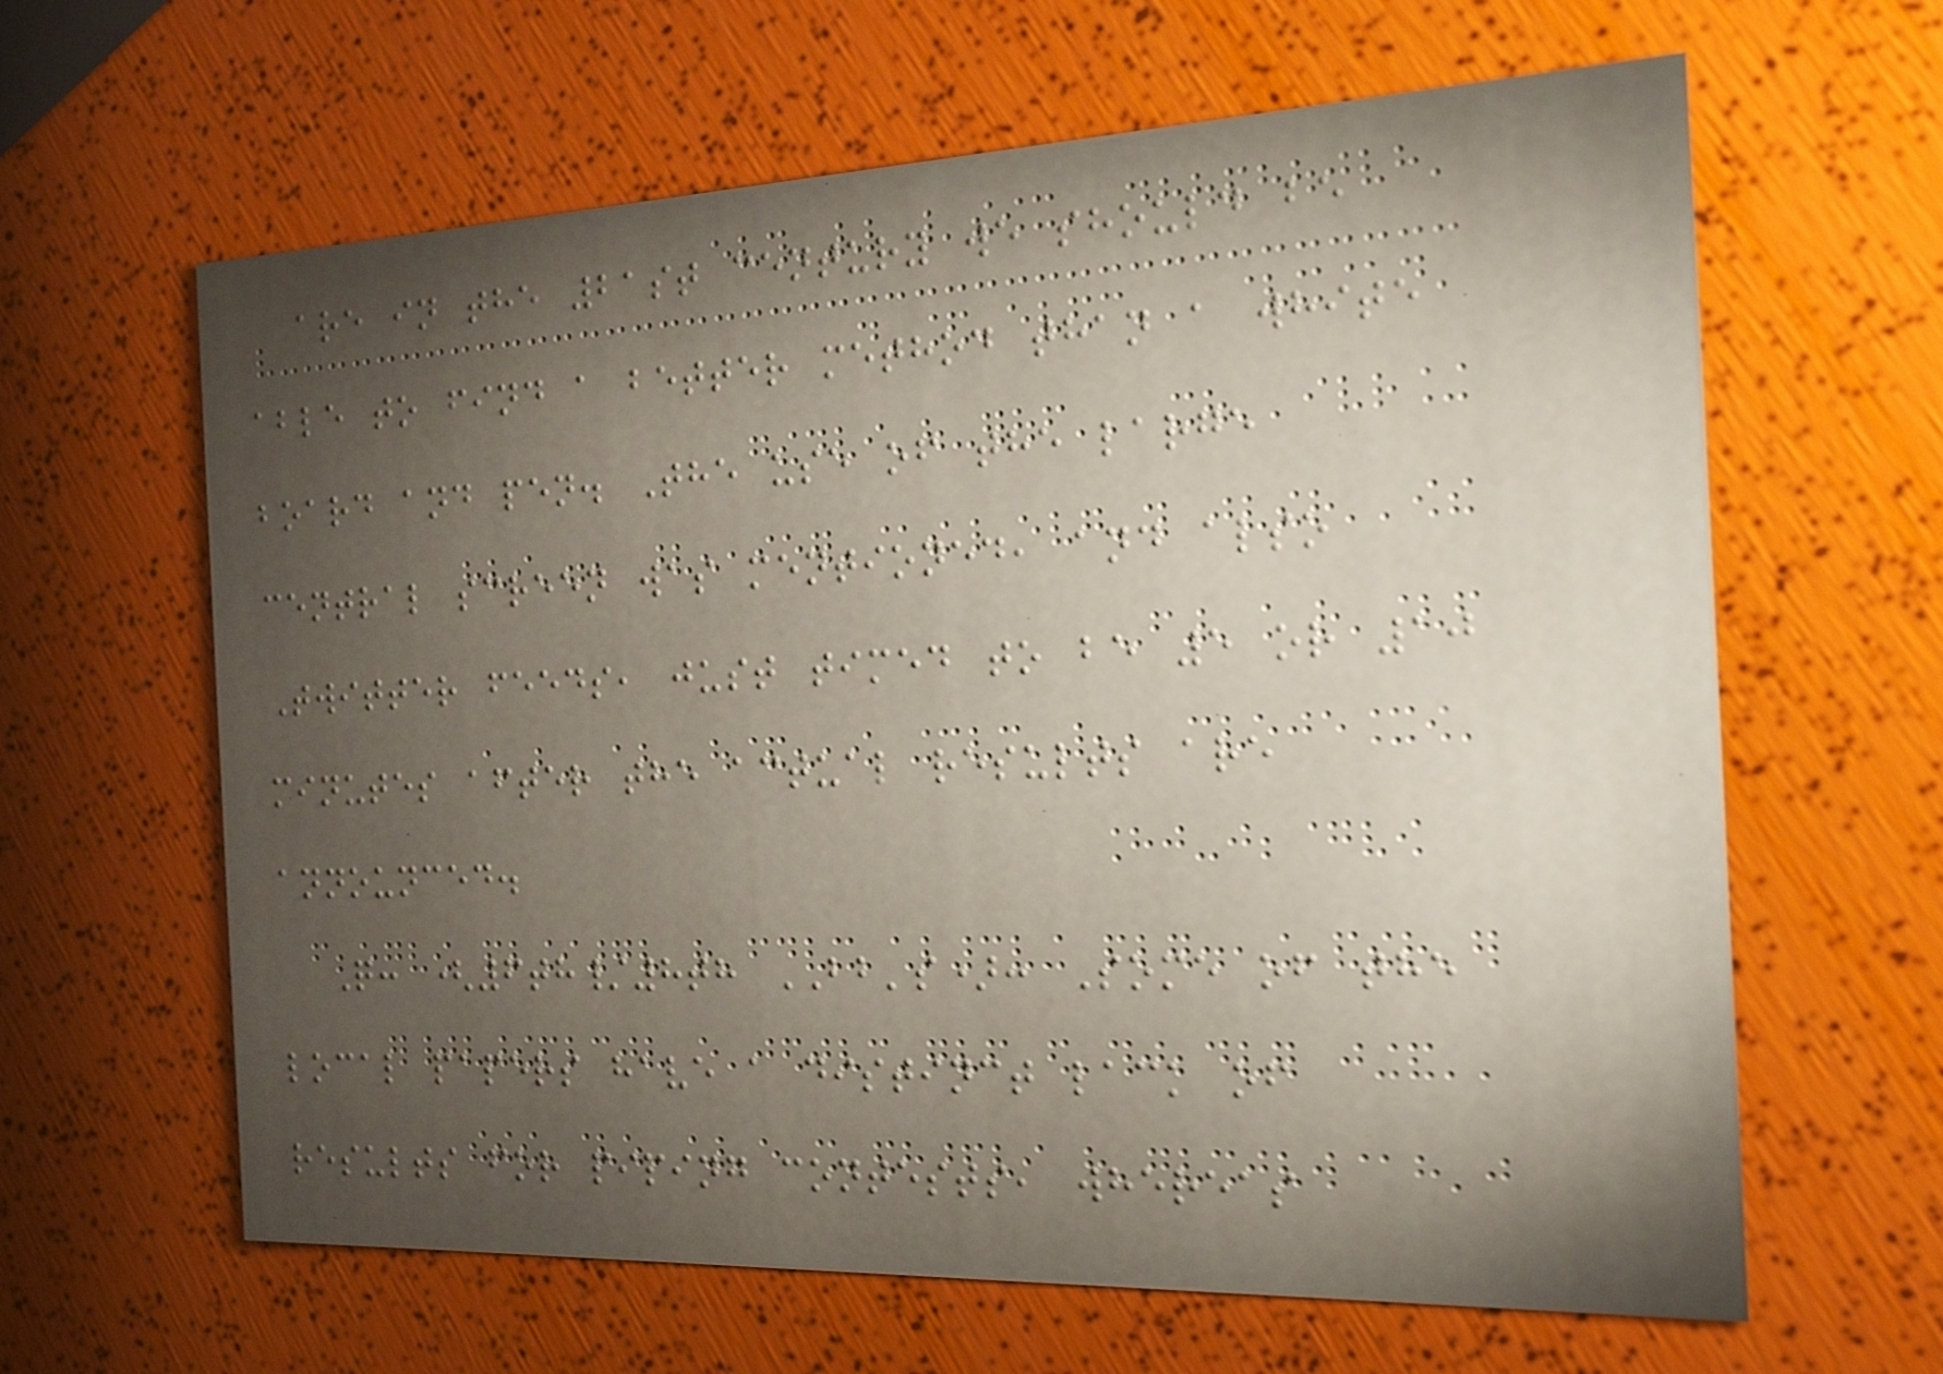are in the 21st century we should be
able to find a better method than a white
board and pen. The use of the large
central screen was mentioned, and also
Twitter feeds, just timed to be 5 or 10
minutes after the actual results are
announced.
Q: (6th/8th BB's): Some of the
local papers have a distinct lack of
results for piping contests, whereas
